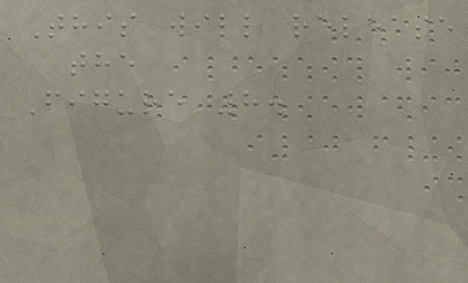This will release
the
Figure 8.
